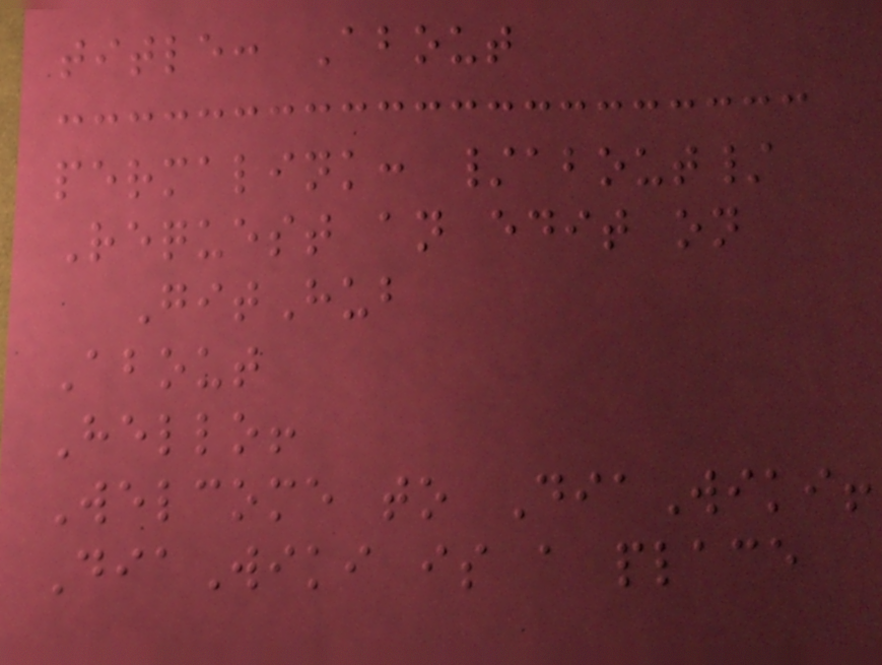title: About
permalink: /about/
Request an edit on
GitHub
About
Hello!
Welcome to DiaWiki!
DiaWiki is a place
